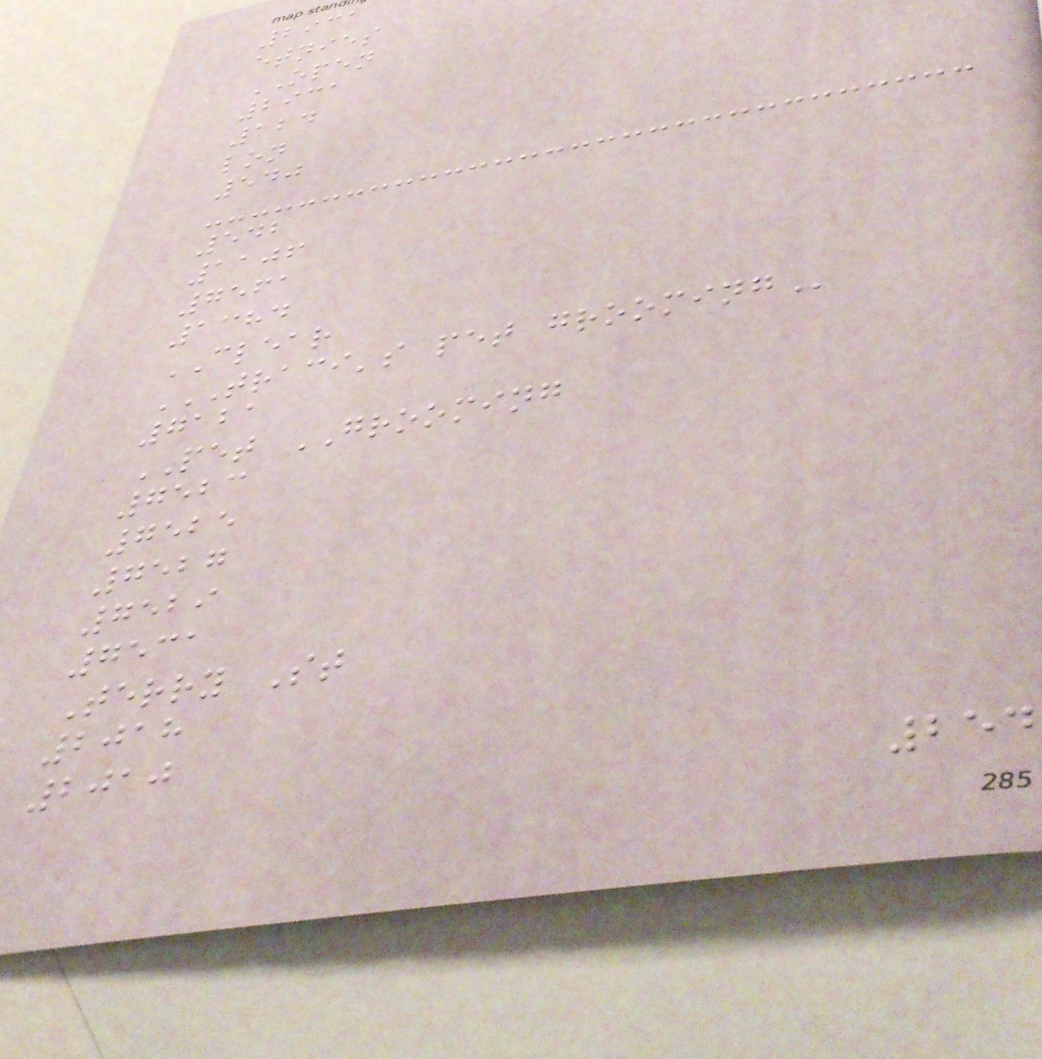2931
etnies
OPEN
2931
124
lon
540
542
1106
7561
1384
CLEAR
TRACI'S PET GROOMING
7121
PET GROOMING
7523
7525
7527
7529
7531
Terry St
2018
2010
254
